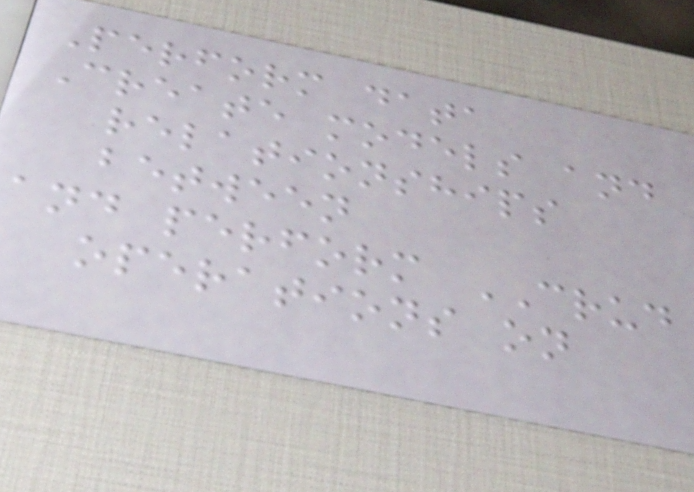Perform data
Create models and
relationships
between
and perform CRUD
operations on
